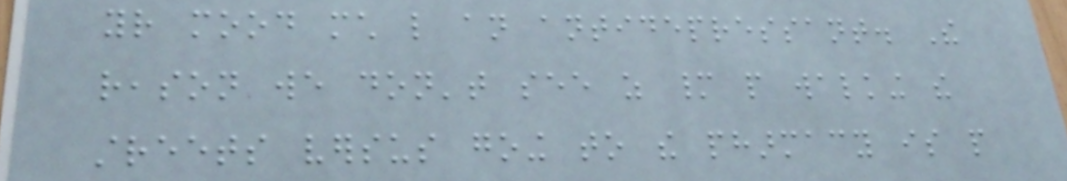your mood much like an antidepressant. The
reason we don't see as many people walking the
streets versus going to the pharmacy is people
